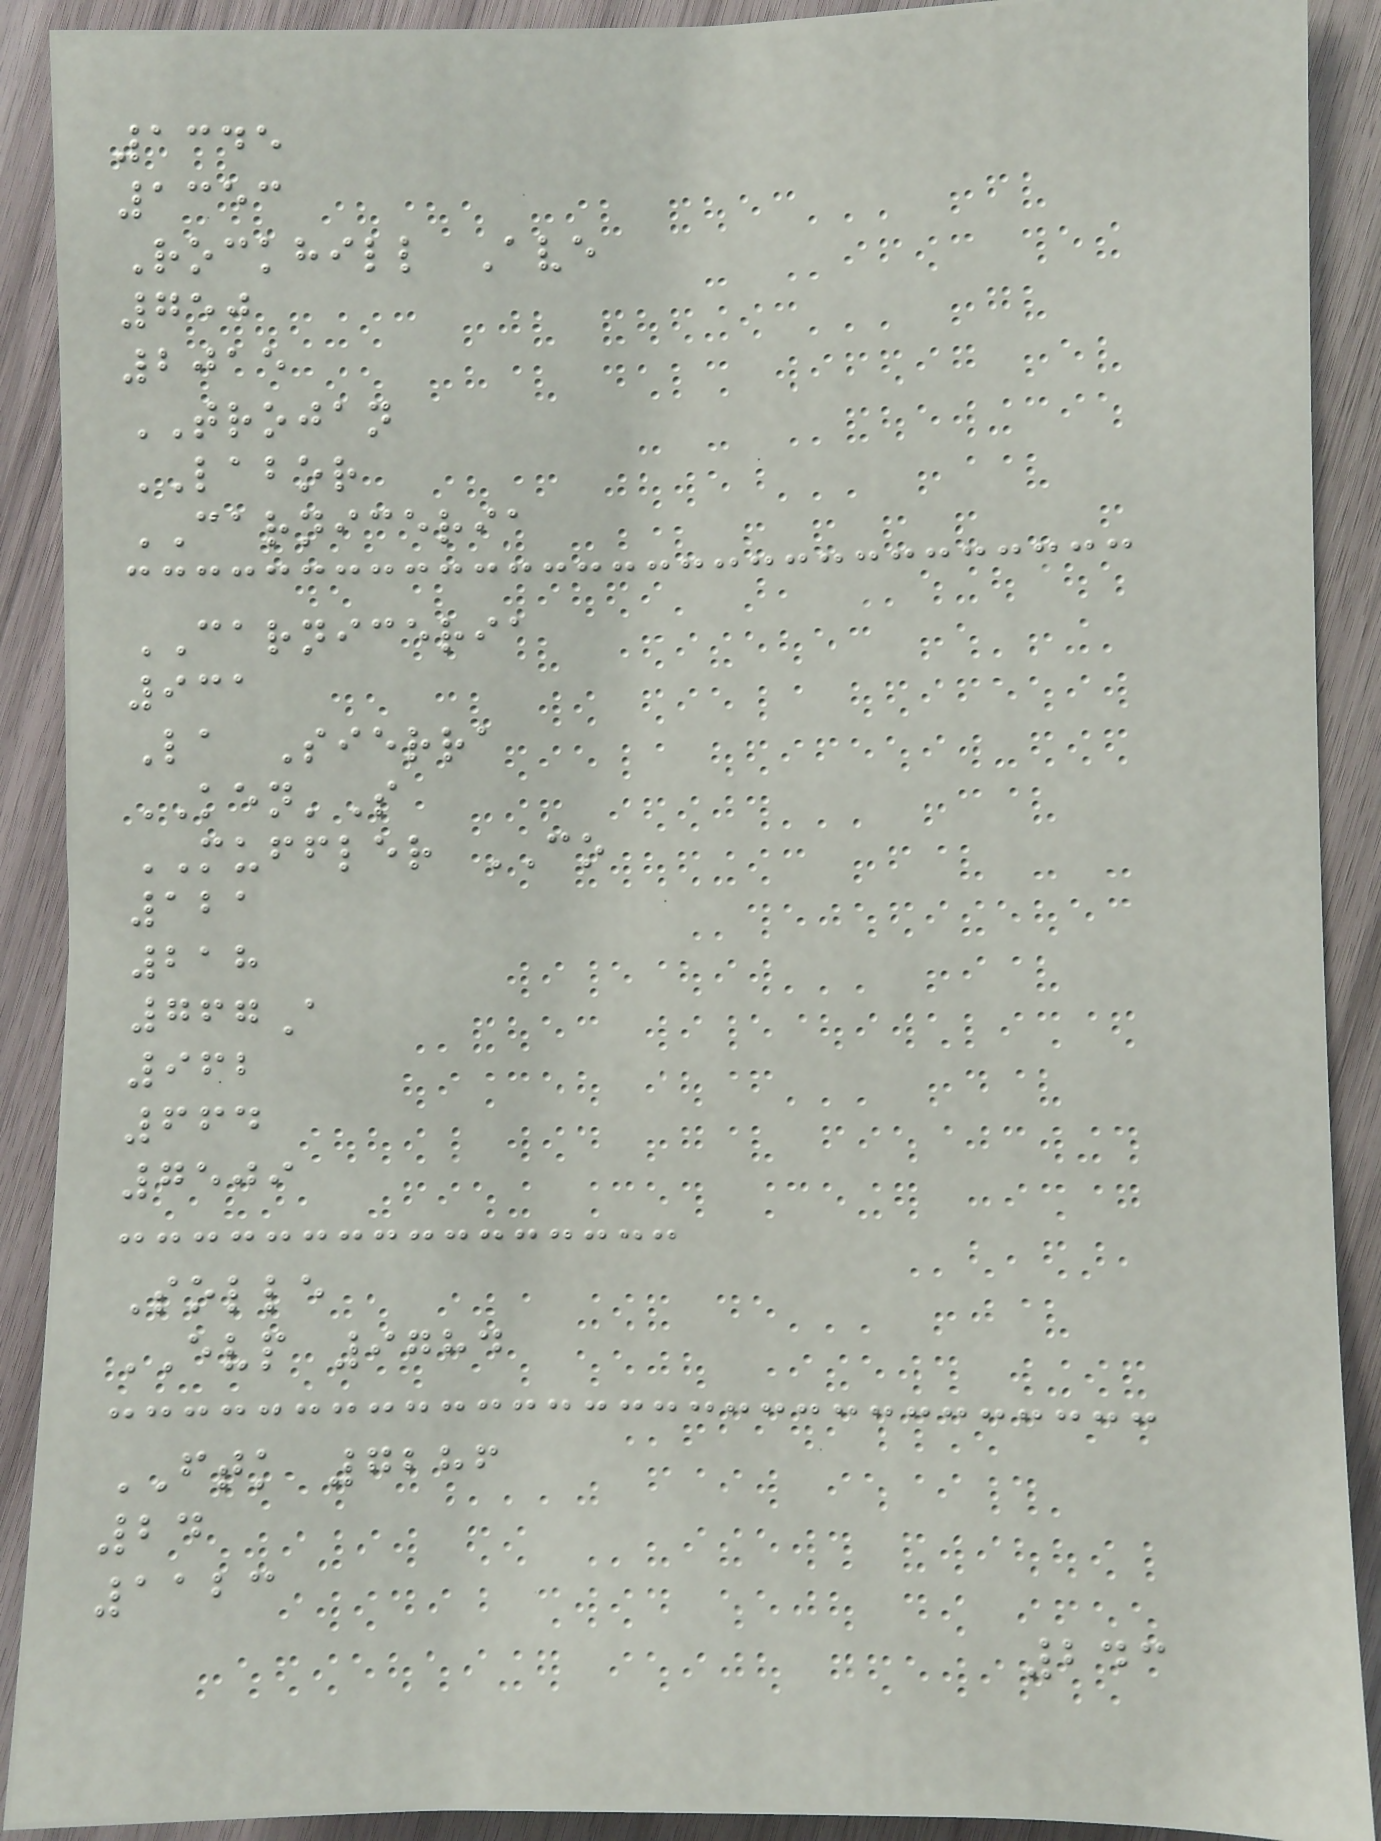1345
1353
Rockhill Ave
750
2015
TROJAN
LABOR
CARNICERIA
CARNICERIA
931
La Sierra
KEN'S
MUFFLER CO
121
218
767A
962
664
7509
Solle
EVP 9784
FTK 7286
24
1123
243
